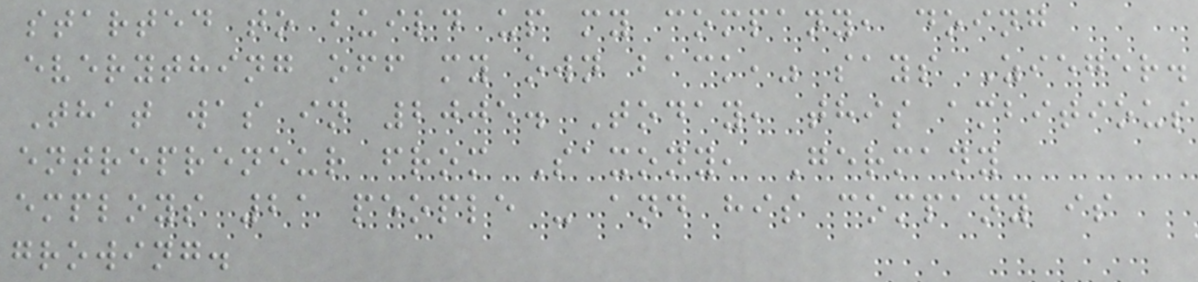started to build up my company, doing
everything off my own back," says Zieger.
That was in 2005. Today, this ambitious
entrepreneur from Saxony, Germany
employs 21 people - and his company is
growing.
